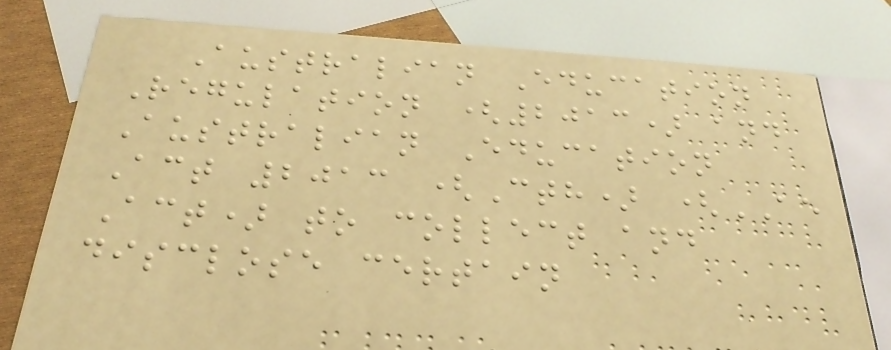Australian Education
Regulation (2013) and
Australian Education
Act 2013 (Cth) (AE
Act) to collect and
disclose certain
